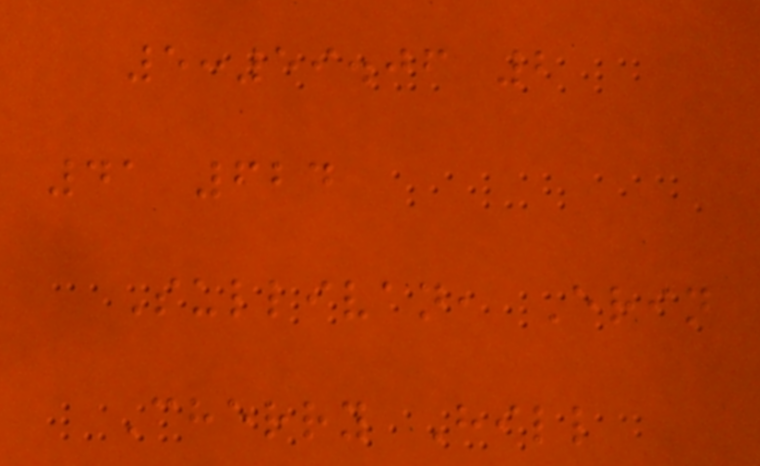5:59.06 2
41 624
Sullivan, Erin
Cherry Hill
